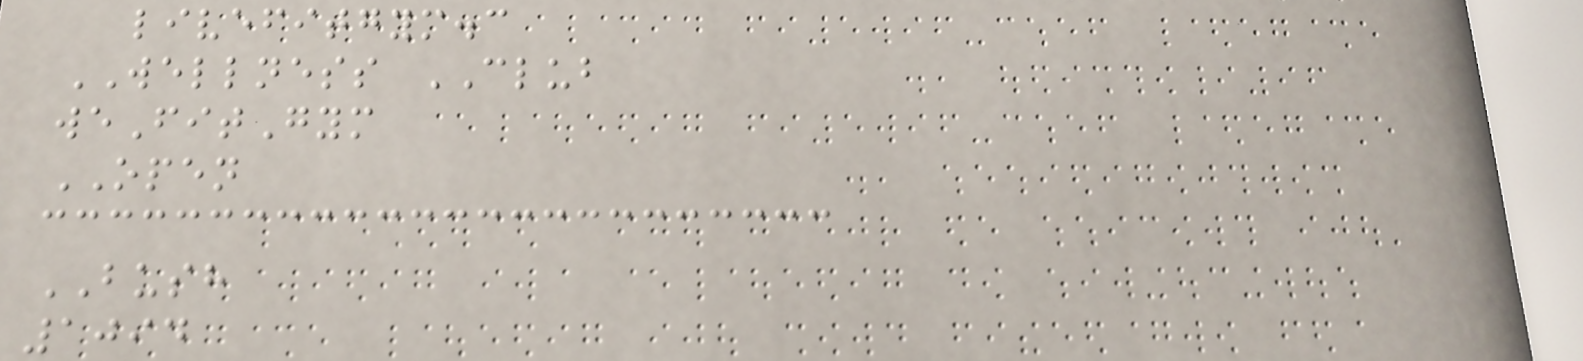livefitgym.c
WELLNESS CLUB
weFitGym
OPEN
BUSH
1094
